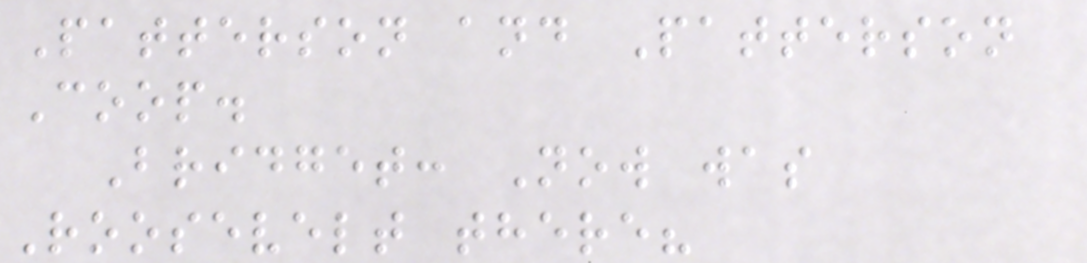Patterson and Patterson
Coop.
Bridget: Now was
Roosevelt there?
